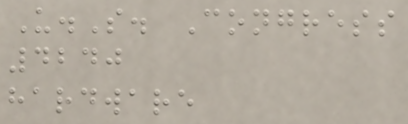U.S. Congress
4240
hardware
